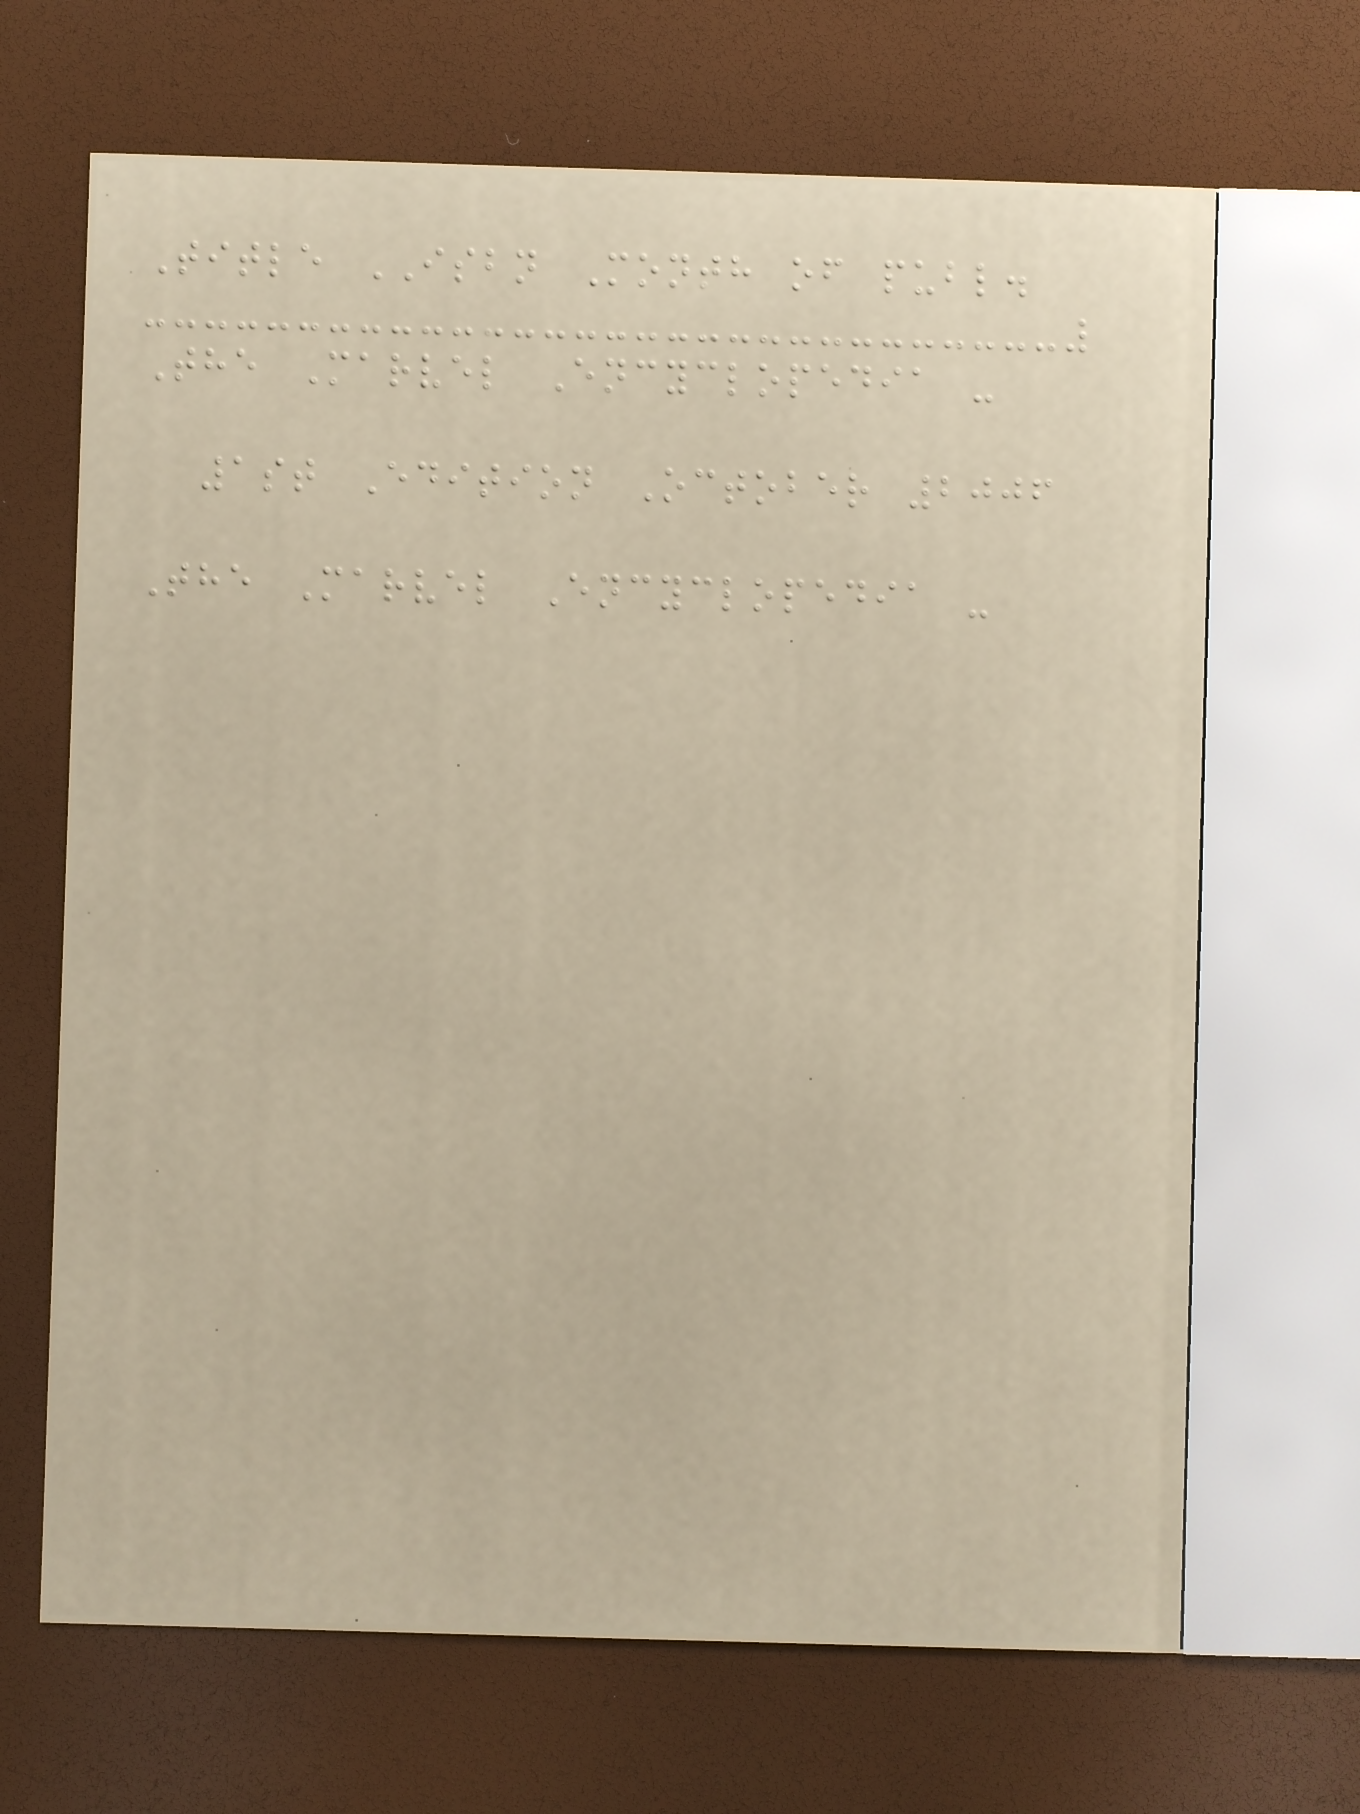Title ISBN Month of publ.
The Marvel Encyclopedia -
1st Edition October 2006
The Marvel Encyclopedia -
